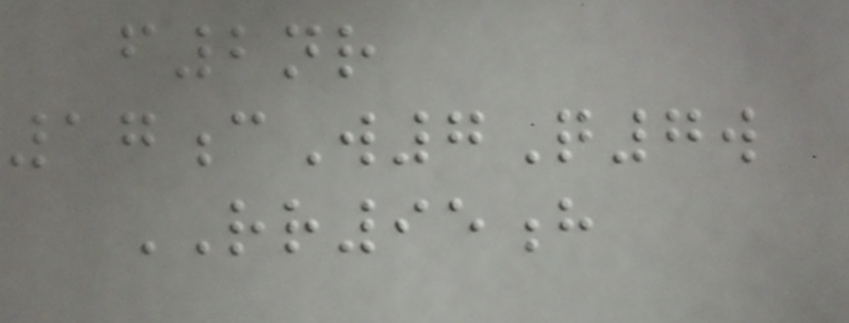f2nr
17cW7Q7w
RR95h
